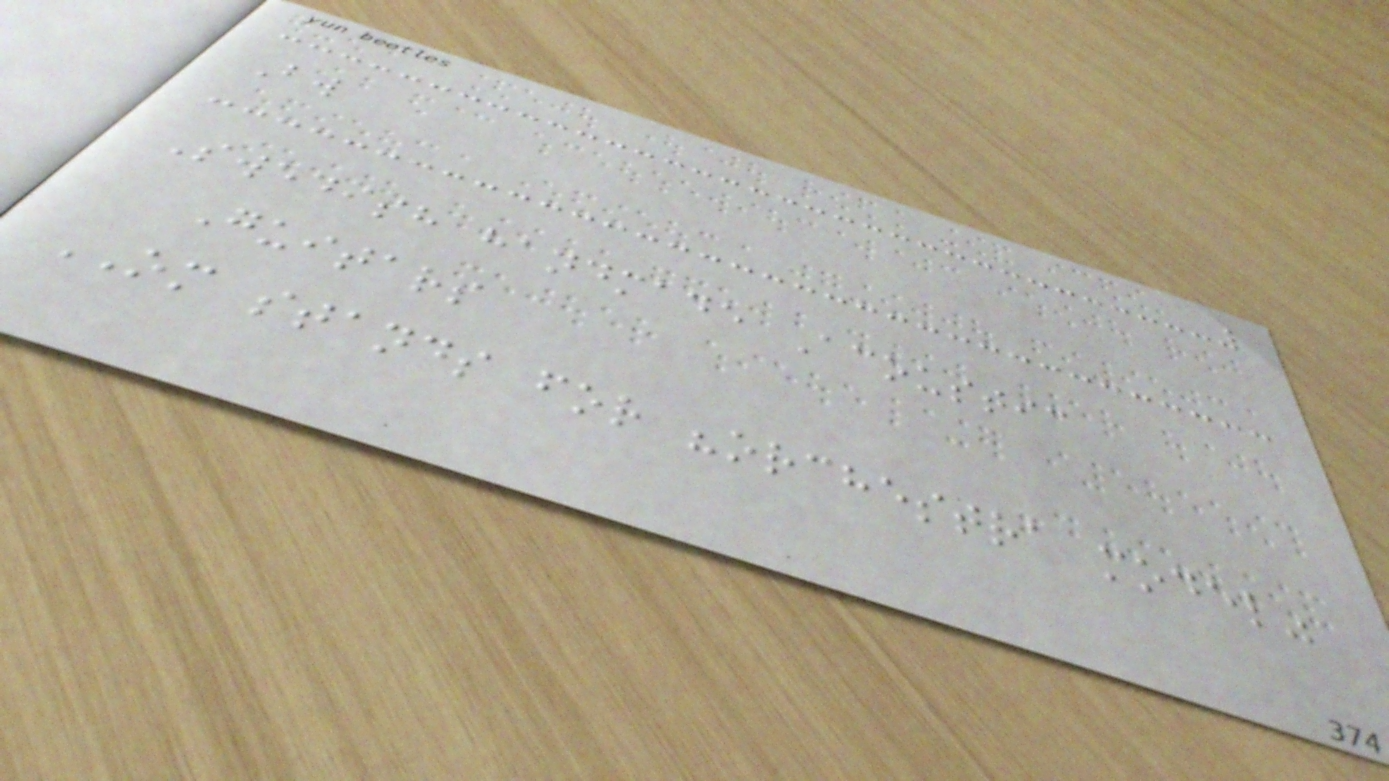Bw
Swedish handmade Acoustic
Guitars
OM stands for "orchestra model"
